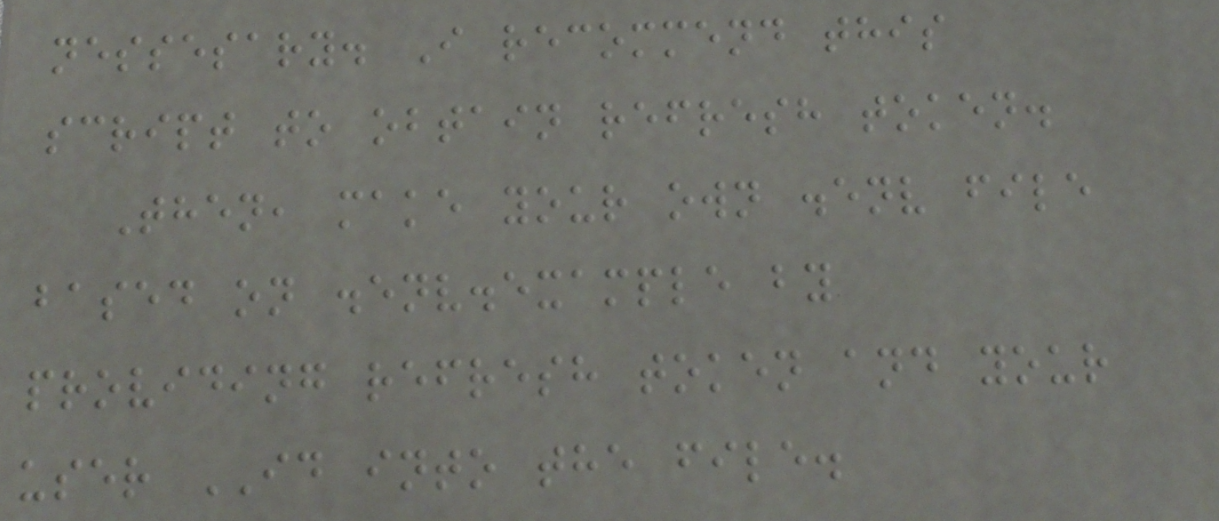nessesary. I recommend this
script to obtain refresh token.
Then, make your own .env file
based on .env.example by
providing refresh token and your
user ID into the file.
